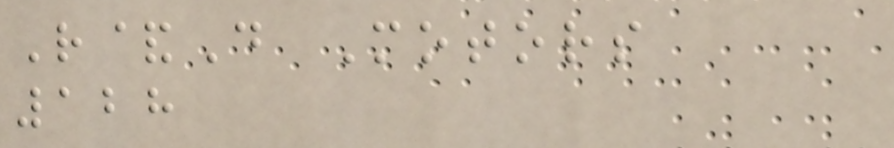R&D Motors
128
